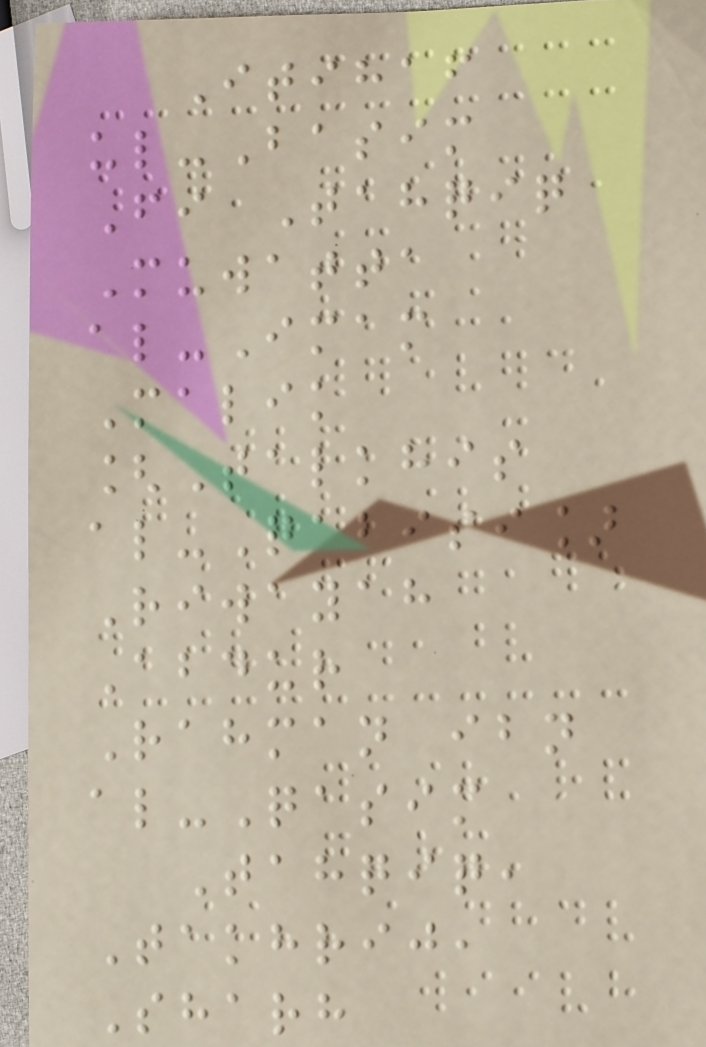Itihaf
ul-Basim
Fi Tahqiq
Muwatta
al-Imam
Malik
[Talkhis
al-Qabisi]
Riwayah
Abdur
Rahman ibn
al-Qasim
Tahqiq,
Takhrij,
Sharh
